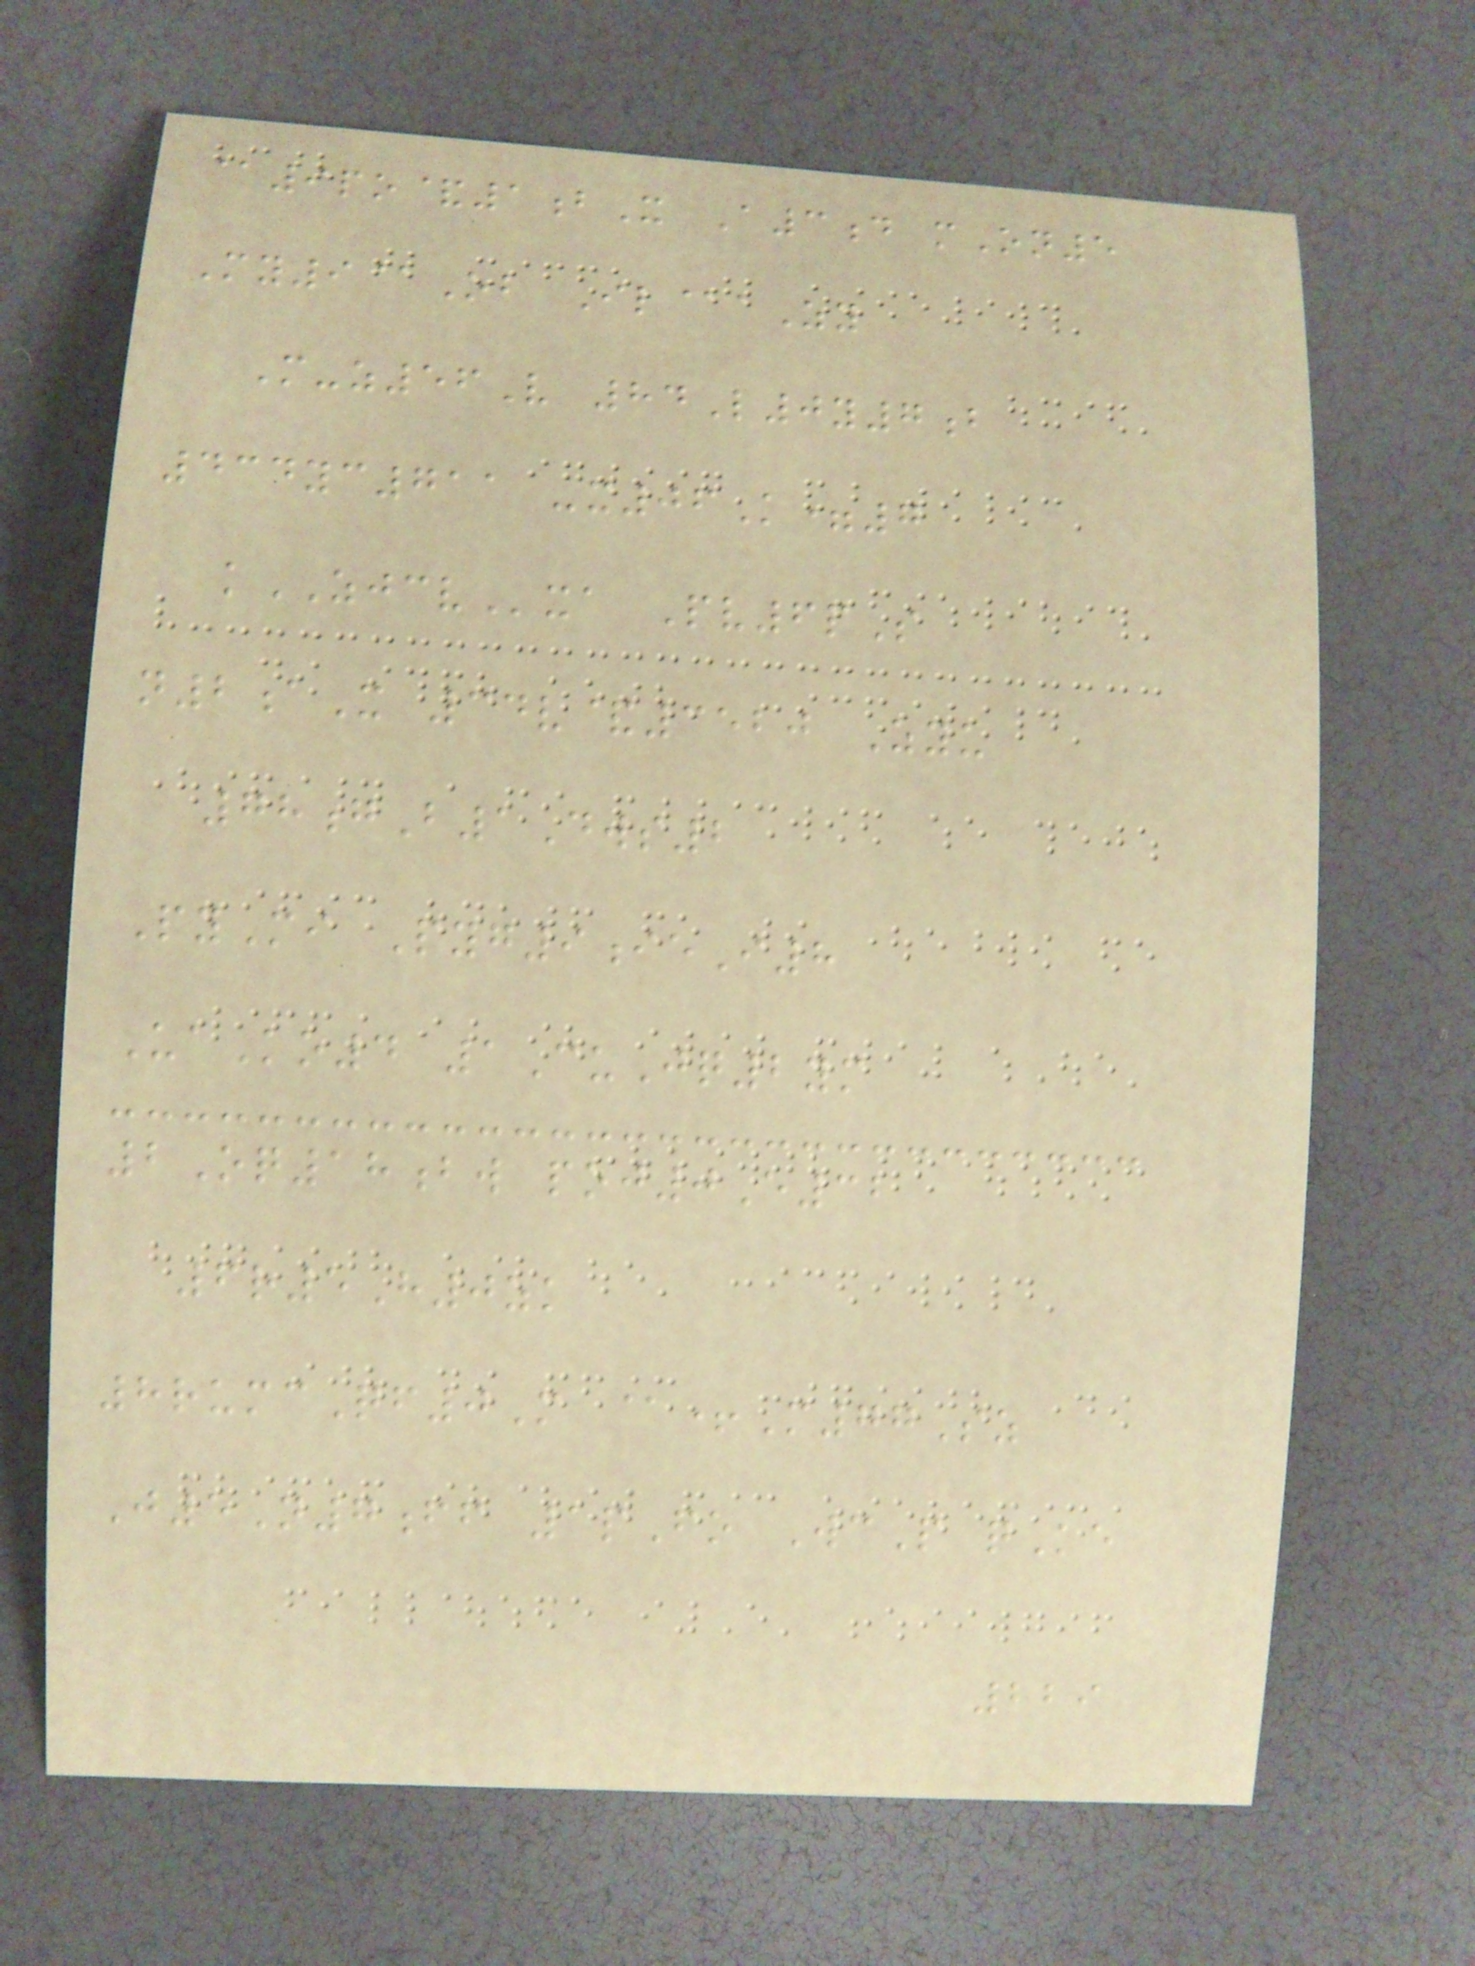@9po&1bX A3d mOn5
My9@Ob Il@aZy
M-z56V 84L0y7b
434yc711 -x06K=7
kZJCVxa Pv6pS
n2aX 34v&3520 Zyu
78gB1Dws2
PyMi Pyg9ieI8
UaKo4 1CuJq2ym
2Oq18bw poj0E32
6r5H0zk
8rumcQf0M @+M77Sz
J5N7ff 1pFo WcP qKe
229
